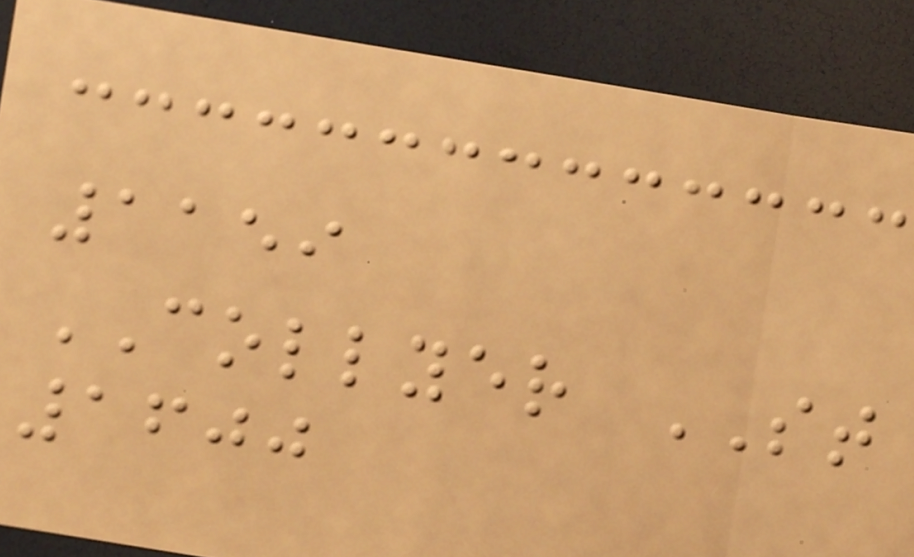1159
COLLYER ST
1600
